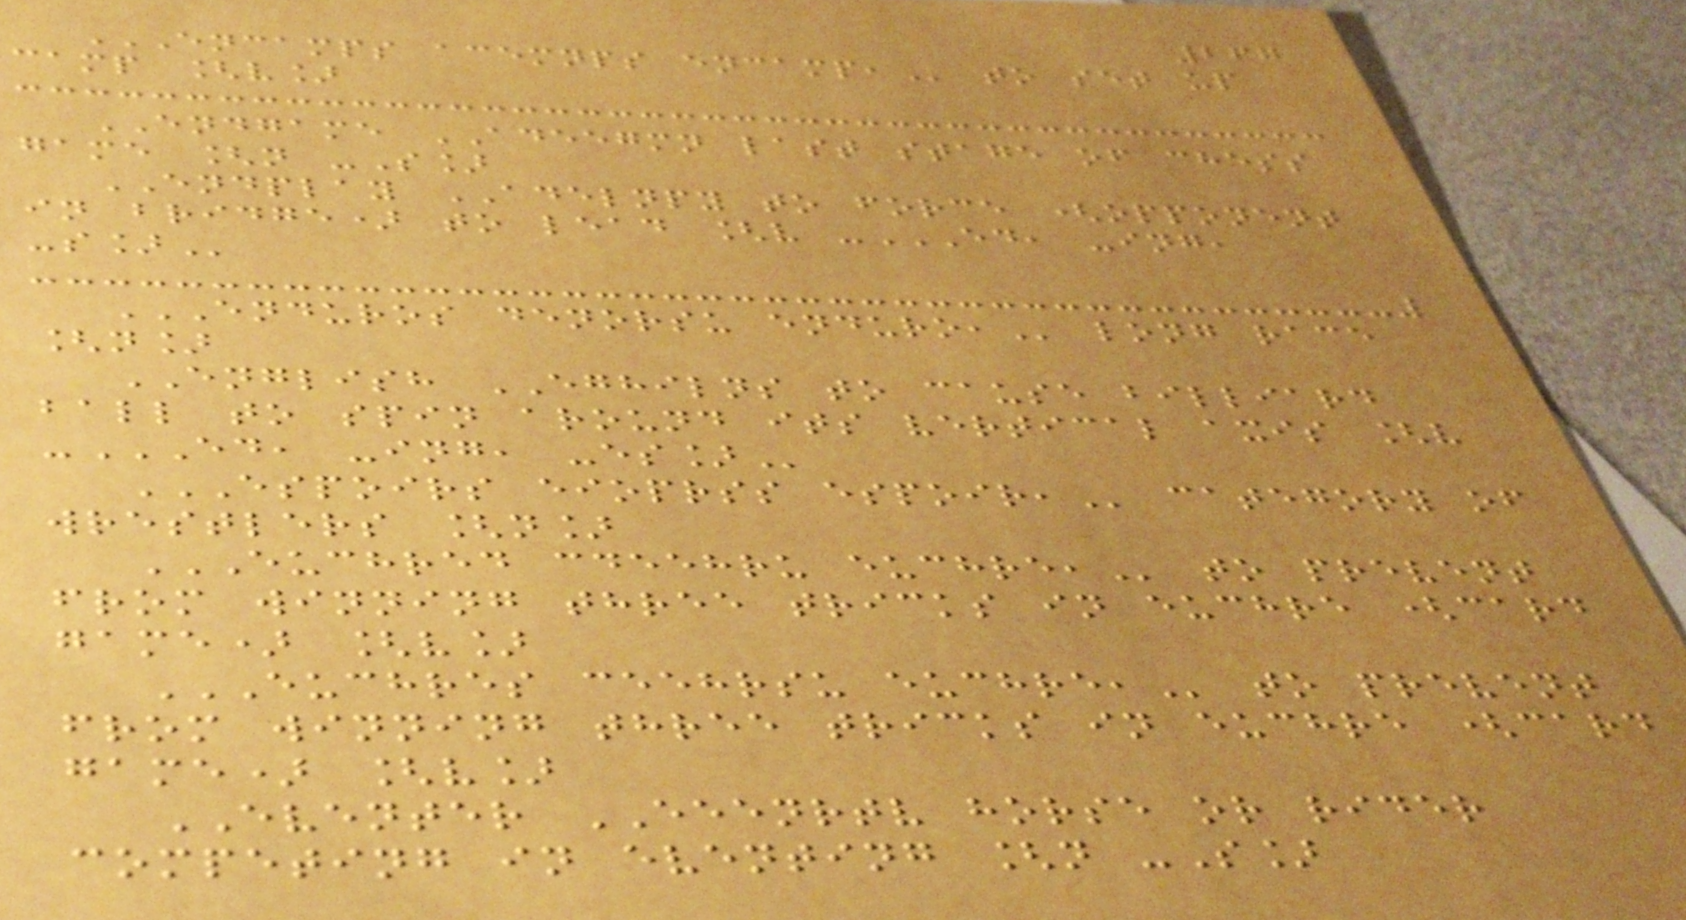267
ENCAMPS ACEMNPS ENCAMP, to set up
camp [v]
ENDGAME ADEEGMN last stage of chess
game [n -S]
ENDPLAY ADELNPY to force (opponent
in bridge) to lead [v -ED, -ING,
-S]
ENDUROS DENORSU ENDURO, long race
[n]
ENGLISH EGHILNS to cause billiard
ball to spin around its vertical axis [v
-ED, -ING, -ES]
ESPOIRS EIOPRSS ESPOIR, category of
wrestlers [n]
EUCHRED CDEEHRU EUCHRE, to prevent
from winning three tricks in euchre (card
game) [v]
EUCHRES CEEHRSU EUCHRE, to prevent
from winning three tricks in euchre (card
game) [v]
EVENTER EEENRTV horse or rider
competing in eventing [n -S]
